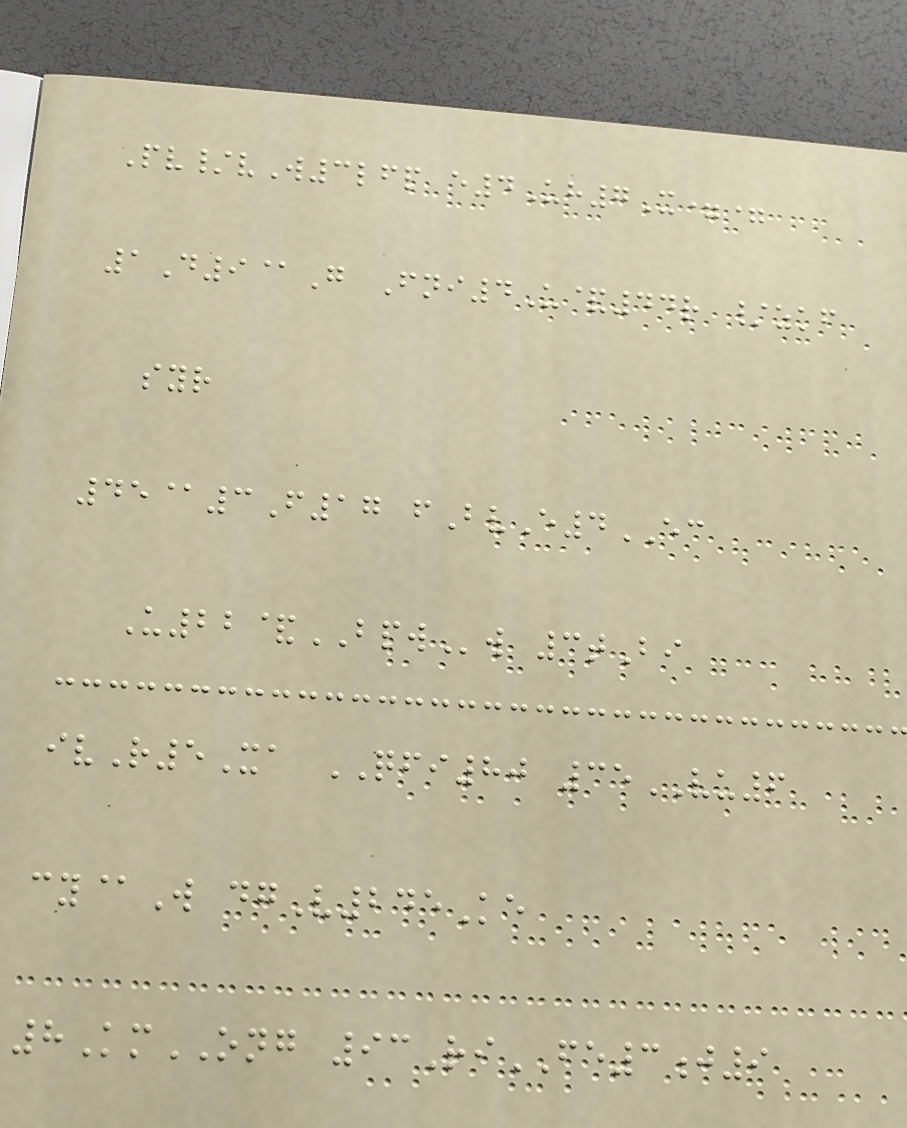Pv/vW3lfp e4Uh7X==
1D9@G Fni4U&44r /zkf
syr
45@3F17 fBvE4EC
U22&BPWw 3tBi
ivR5Xa QFI80 35VU6
cy@W dgV245Ke
8KmONG 93RiFE3j9
